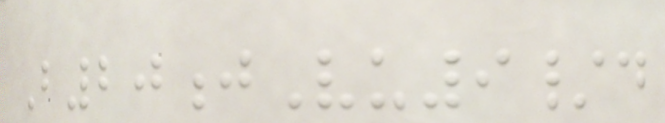B20jVu9/d
